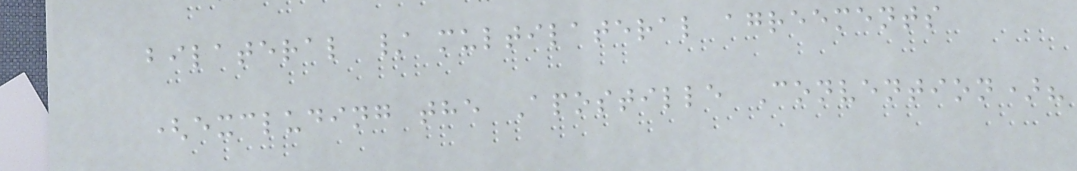bilateral / multilateral agreements
(excluding the Apostille Convention)?
